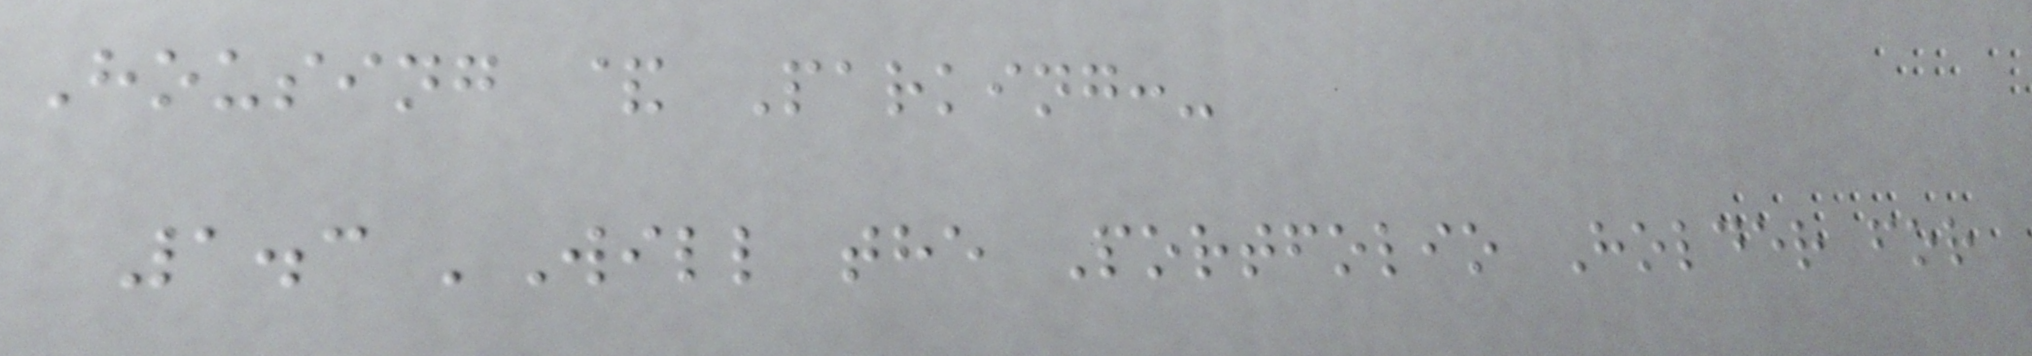Housing & Parking:-
1.3 'Will the Portfolio Holder for
